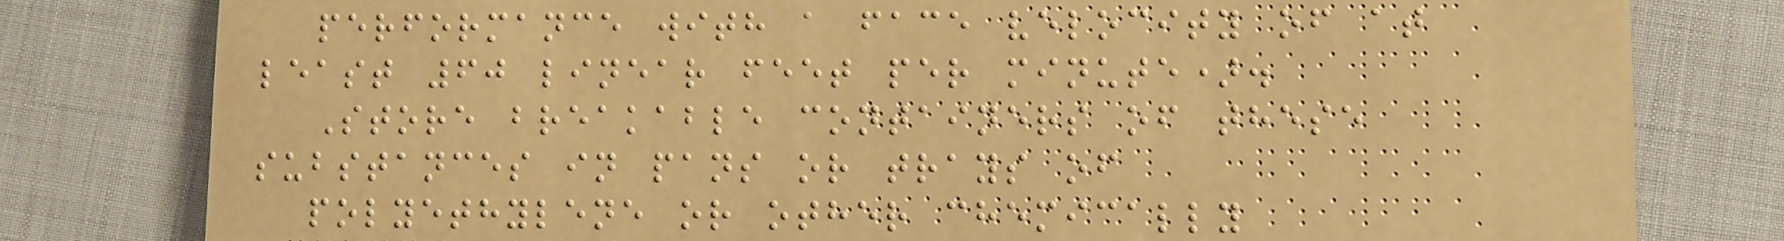performance with a face velocity of at
least 60 linear feet per minute).
Store breakable containers of these
substances in pans or trays of
polyethylene or other chemically
